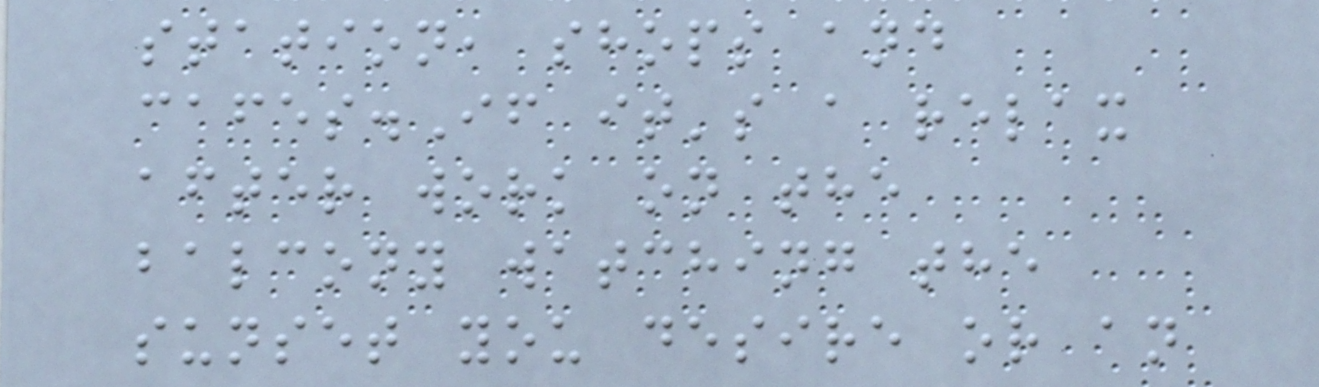station, shops and
cafes.If it's a relax
after work on the
balcony watching the
sunset you desire or an
